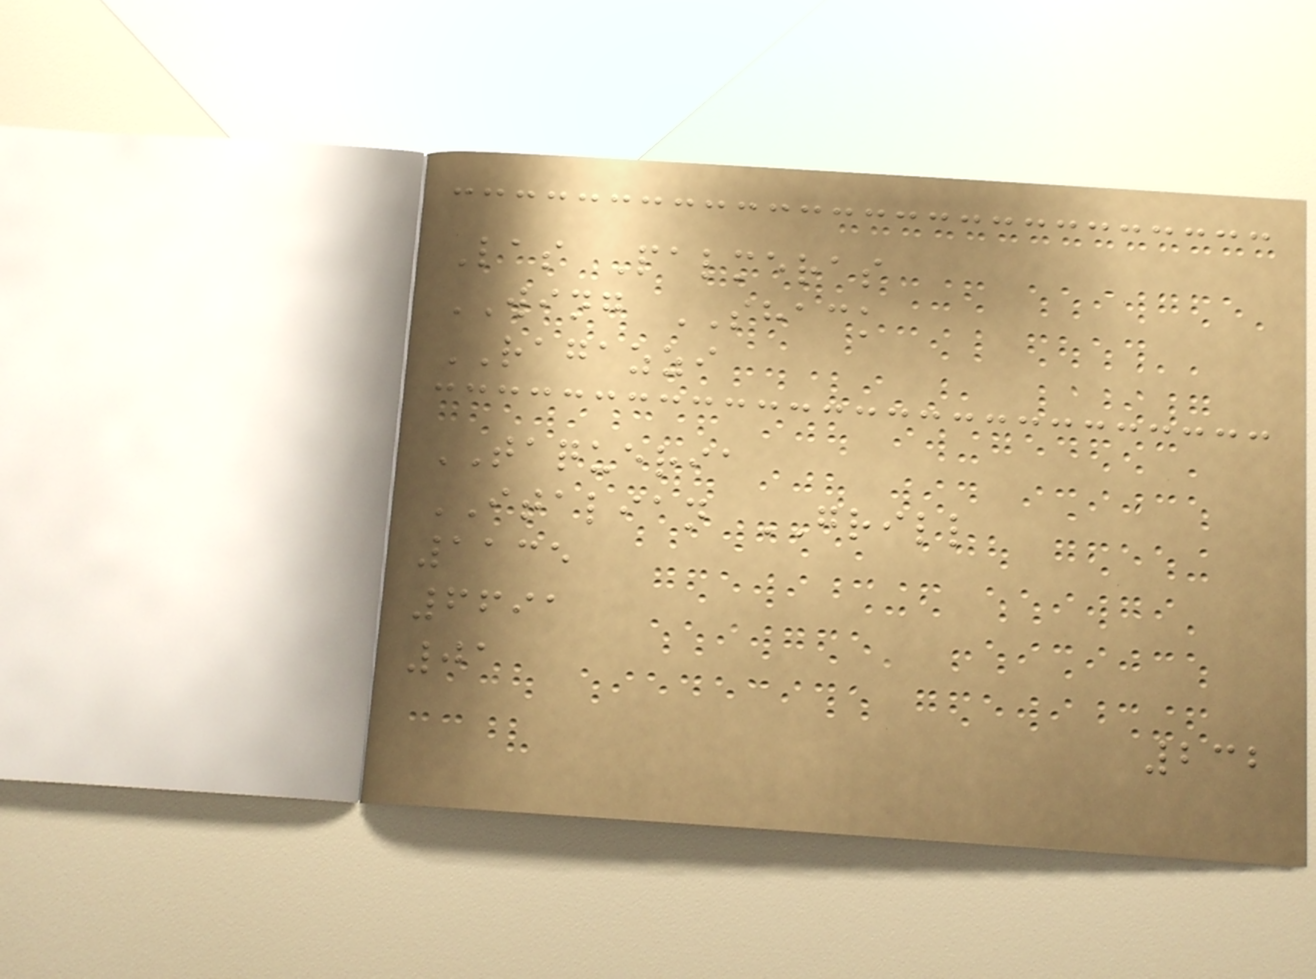Las Palmeras
WING SHACK
RAGAZZI
TAQUERIA
ITALIAN GRILL
1135
6691
01
232
